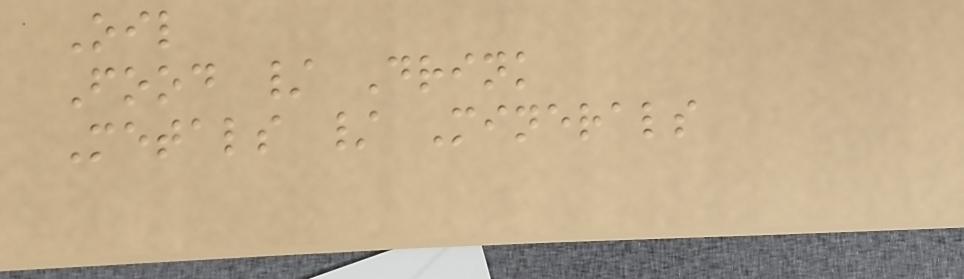Oil
Food / Drink
Metals / Minerals
